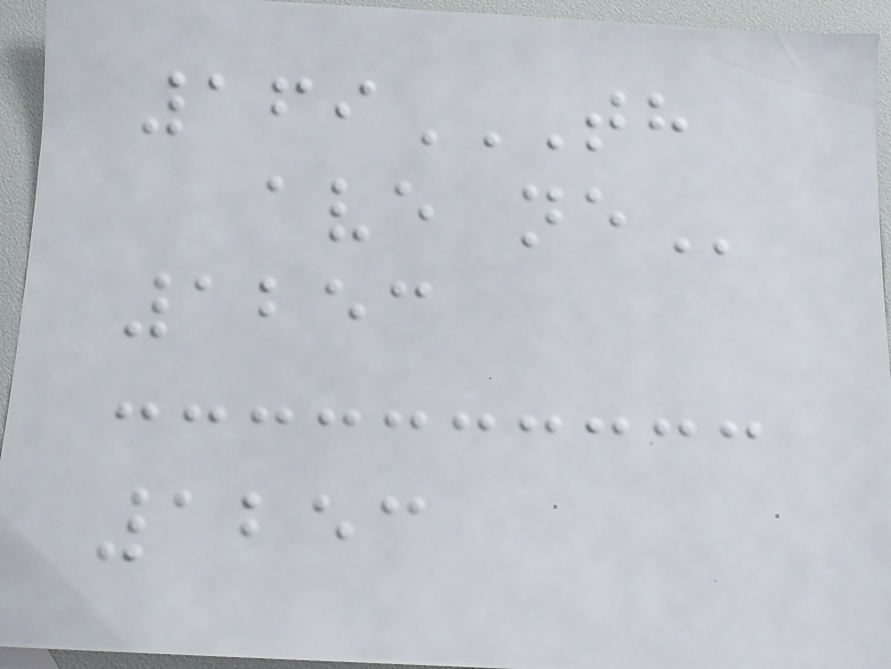169TH
AVE NE
1253
1253
